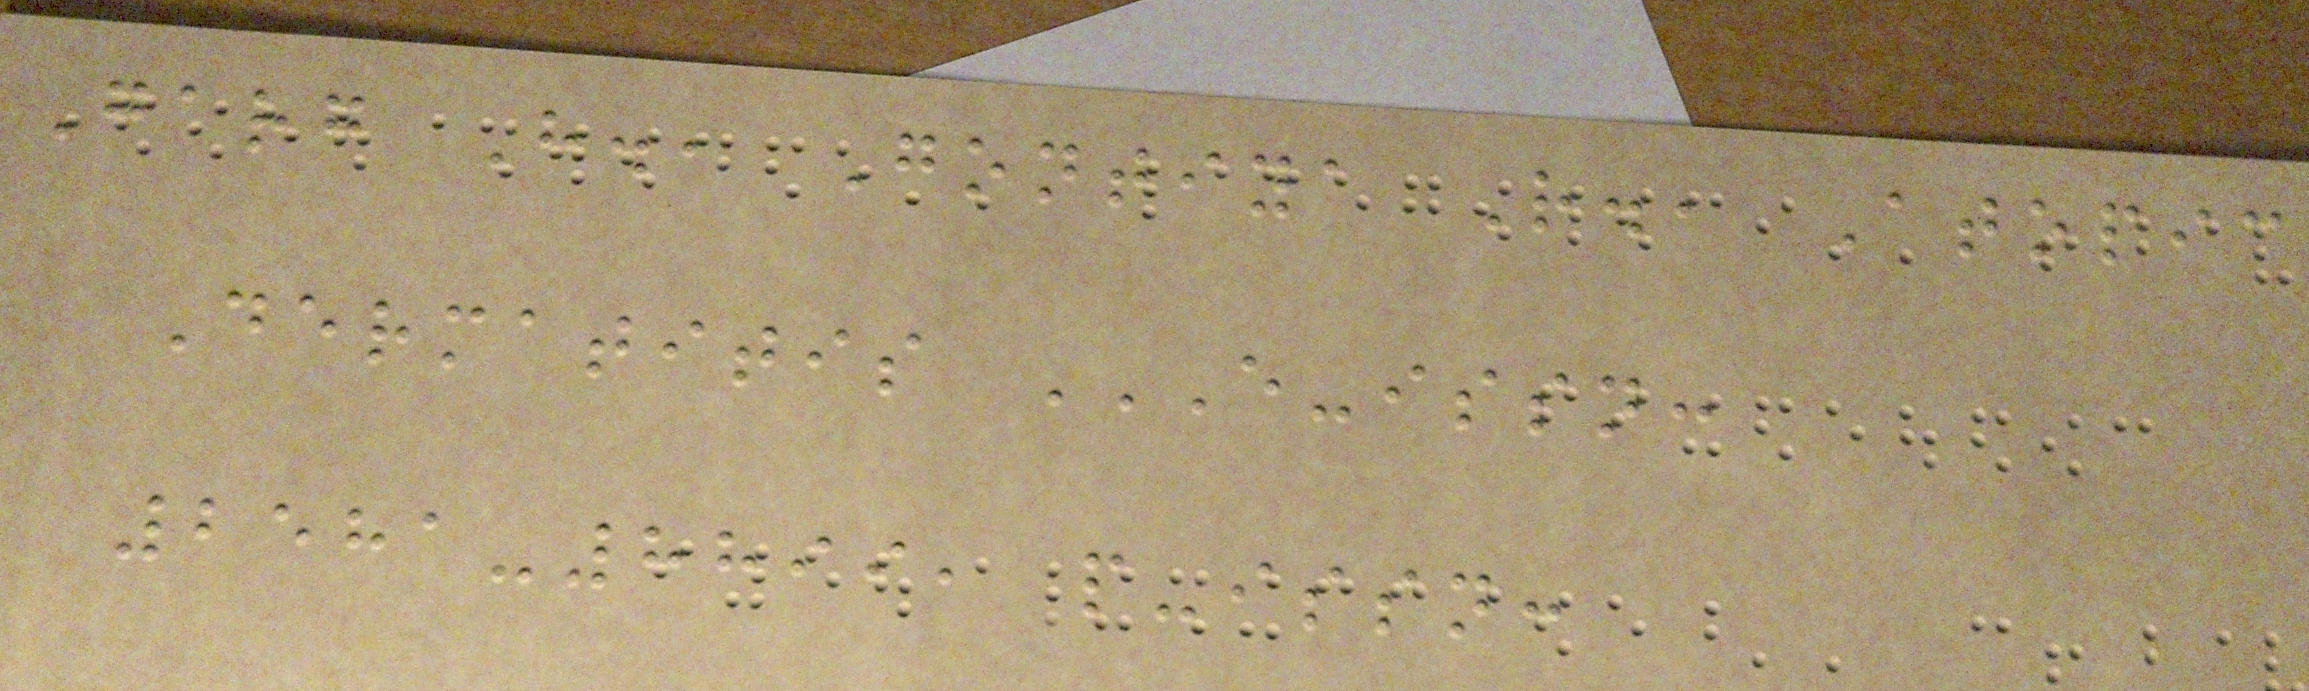Garg H., Gontiya R., Atopic
Dermatitis E-ISSN:
2581-8899, P-ISSN:
